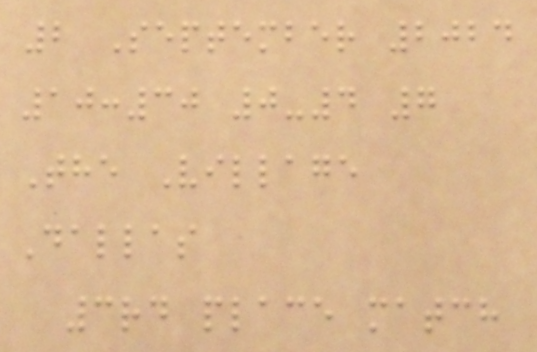2 September 2024
10:30 0-4 7
The Village
Dallas
3rd place match
